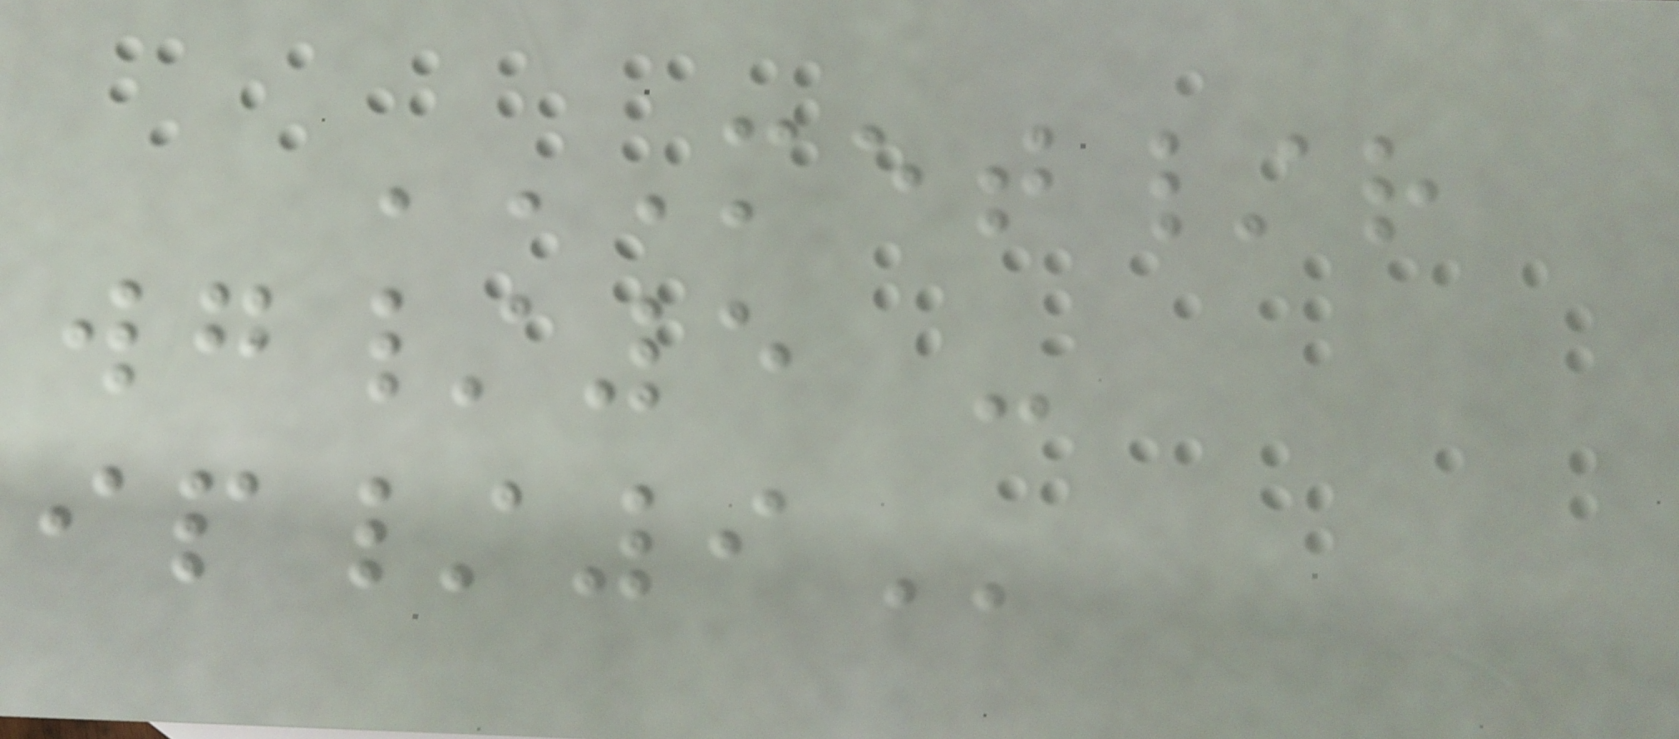MET/R
WG/5 -
IP/9
